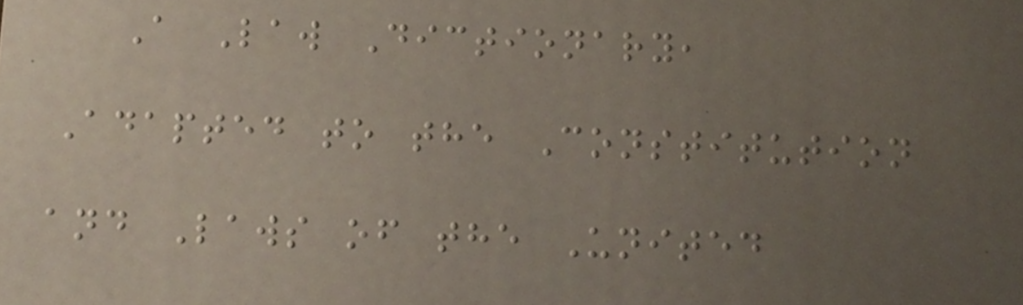A Law Dictionary,
Adapted to the Constitution
and Laws of the United
